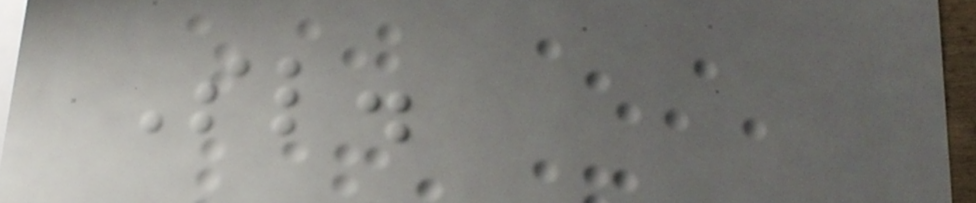Sl.
